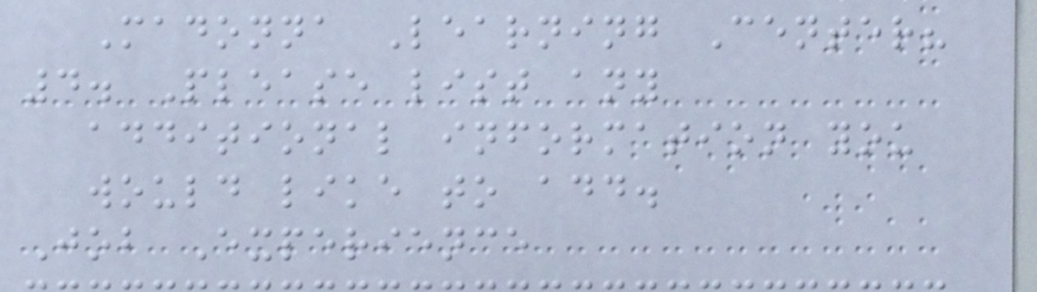Madonna Learning Center?
4. Please list any
additional information you
would like to add.
Job Experience
